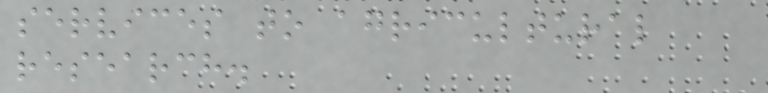services to agricultural
research.
